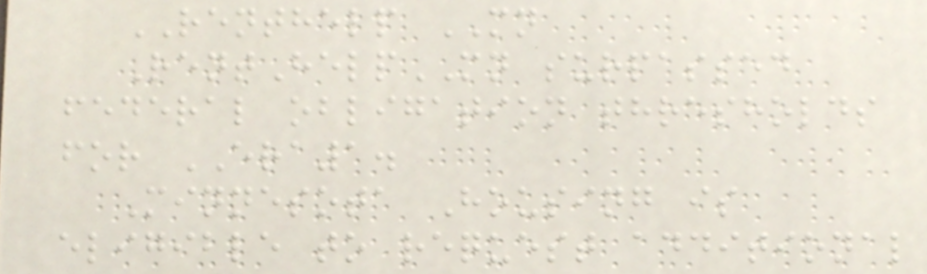RENTHELP MN
RentHelpMN surpassed
federal obligation thresholds
for ERA1.
Minnesota Housing is
eligible to request additional
